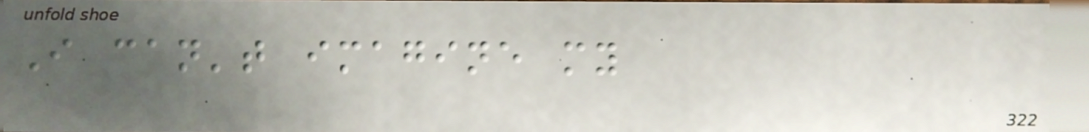I can't imagine my
